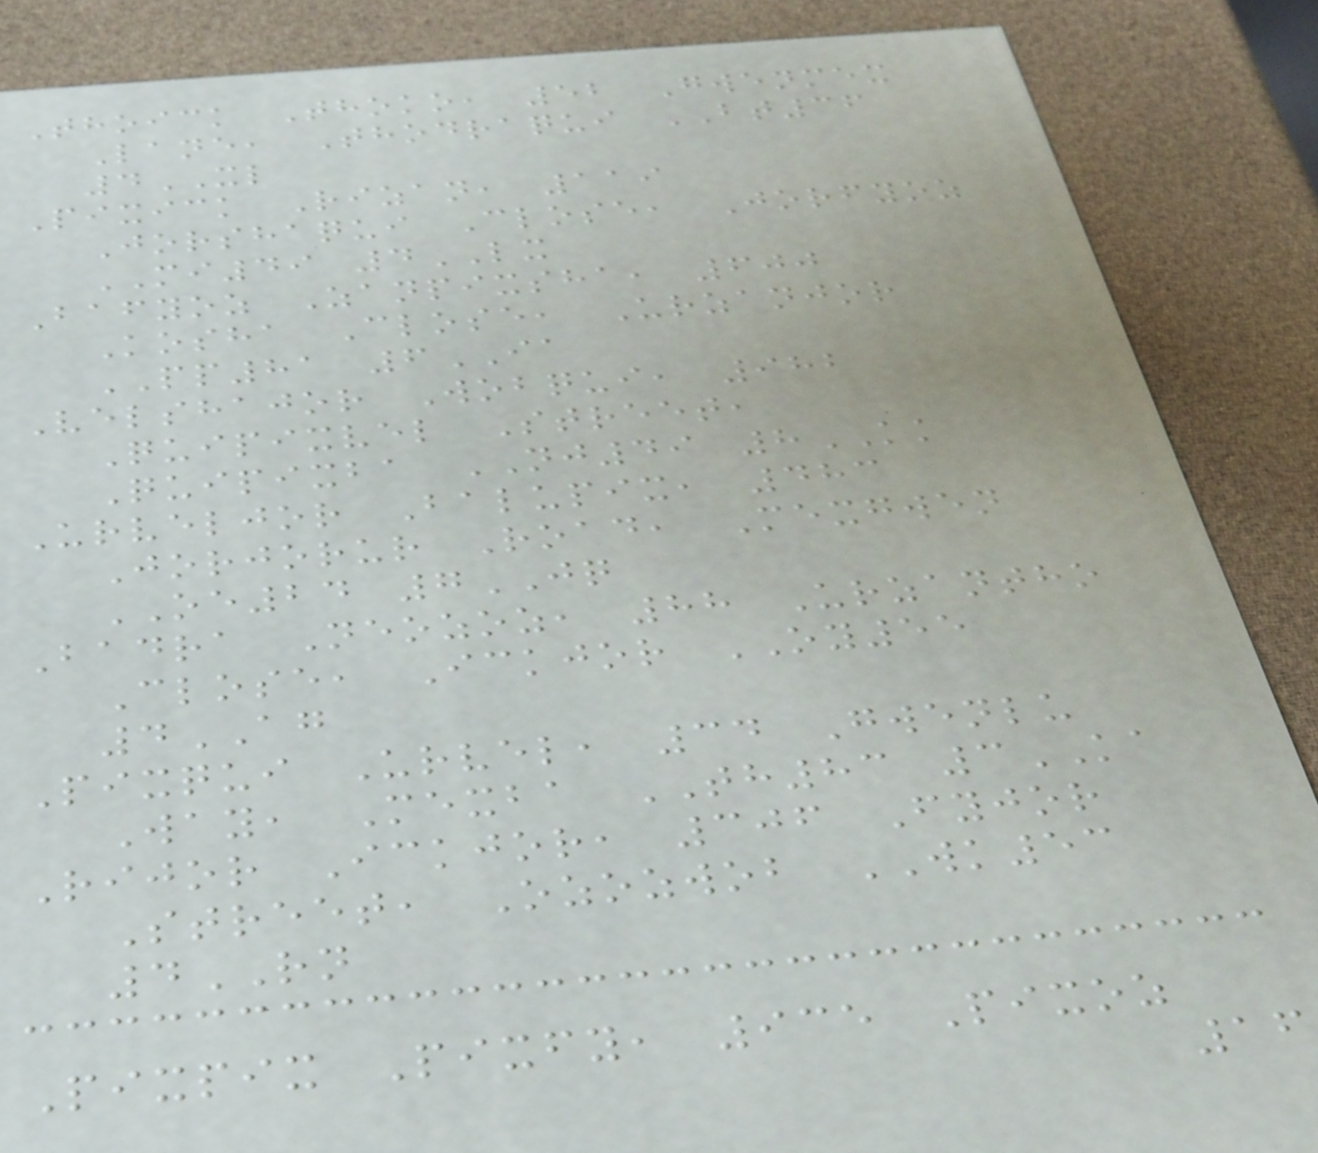Thoick Thoko, 52 Gwenmex
Lane, Thodraqui BT36
4XL
Pixick Rizan, 119
Jorshaqui Close, Jorfyoz
MI49 4LX
Bafyoz Zanpixsha, 600
Kosha Close, Urzanjor
PP81 6IA
Velshajor Wobqui, 982
Quipixvel Street,
Quipixba NJ49 8KK
Urveljor Balupix, 483
Jorjorur Road, Mexgwen
OE24 7JQ
Badra Neozoz, 88 Urzantho
Close, Ickjor OY55
4AG
Pixqui Urvel, 34 Gwenlu
Way, Mexba TH83 3KA
Rijor Ickjor, 306 Fyjor
Street, Ozozwob WK53
4RN
Pixpix Pixfy, 935 Pixoz
16
